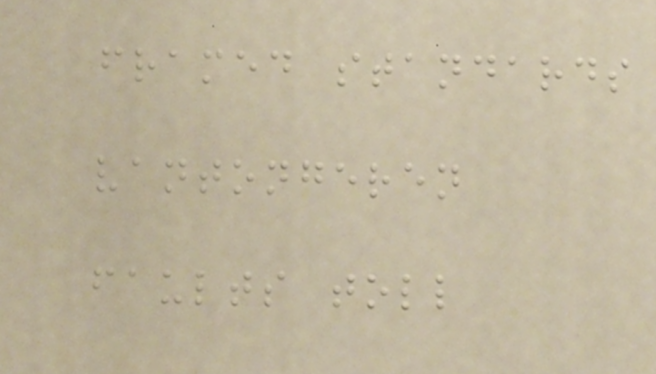framed standards
vantongeren
faults toll
